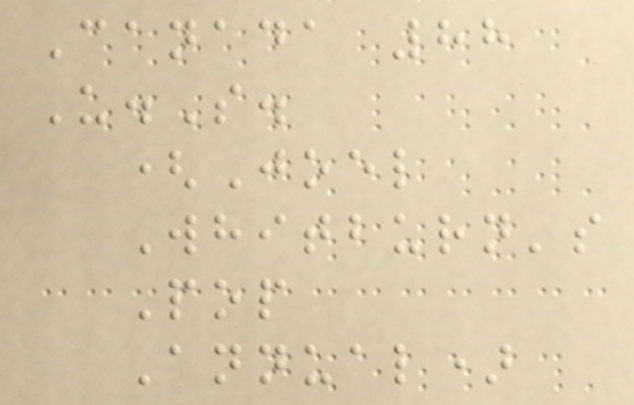Canada 88
U.S.
(Joel
Whitburn's
Pop
Annual)
